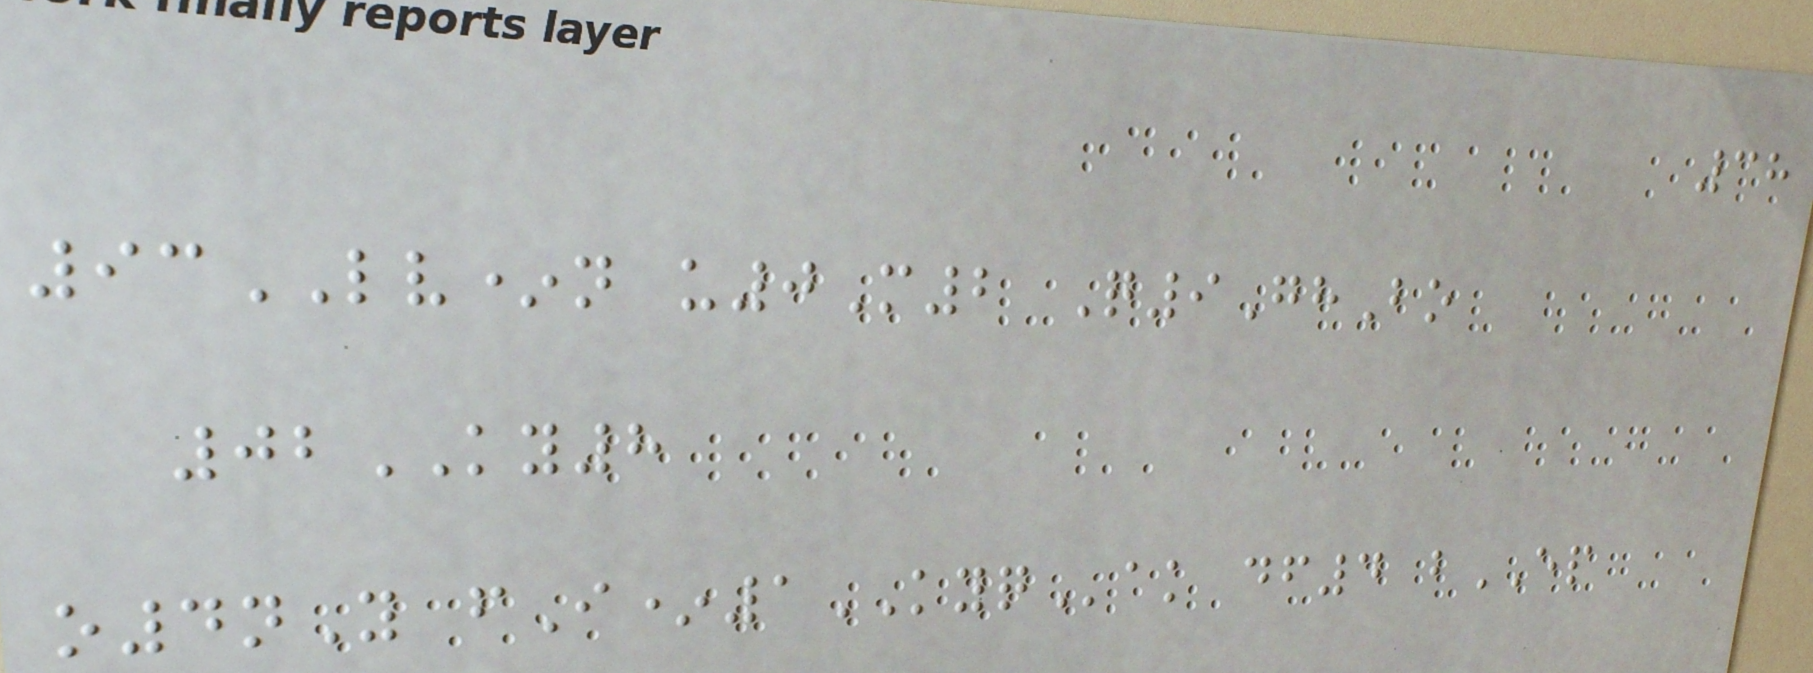38
93LV*n u0M2 Q9GhBo
02KY8
o4nY fI*1KYQak df4 bEP
